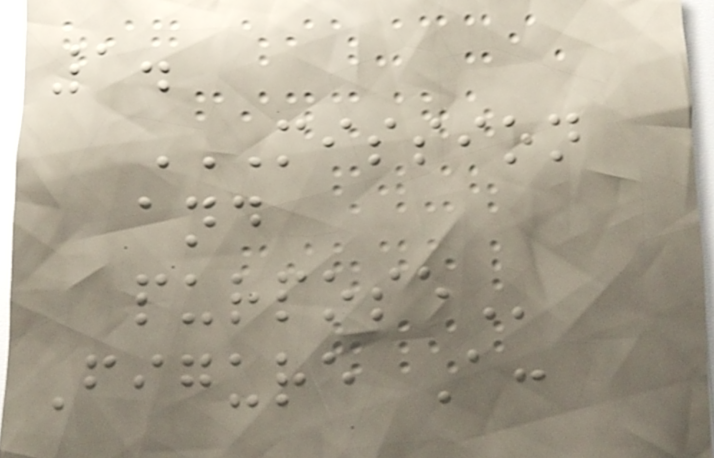1.
MISSION
AND
PURPOSE
Figure A:
